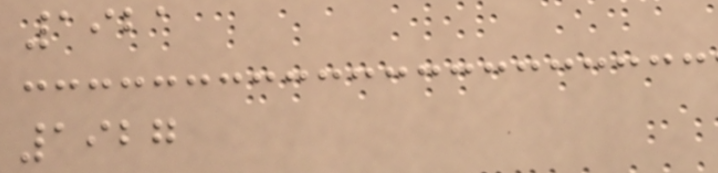1921
1927
